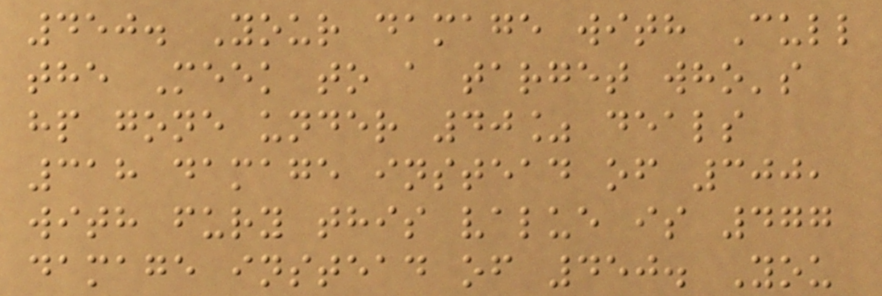450. Your damage with Cull
the Meek to a target who's
hp gone under 40% deals
318 damage instead of 300,
with fury this value is 477
damage instead of 450. You
